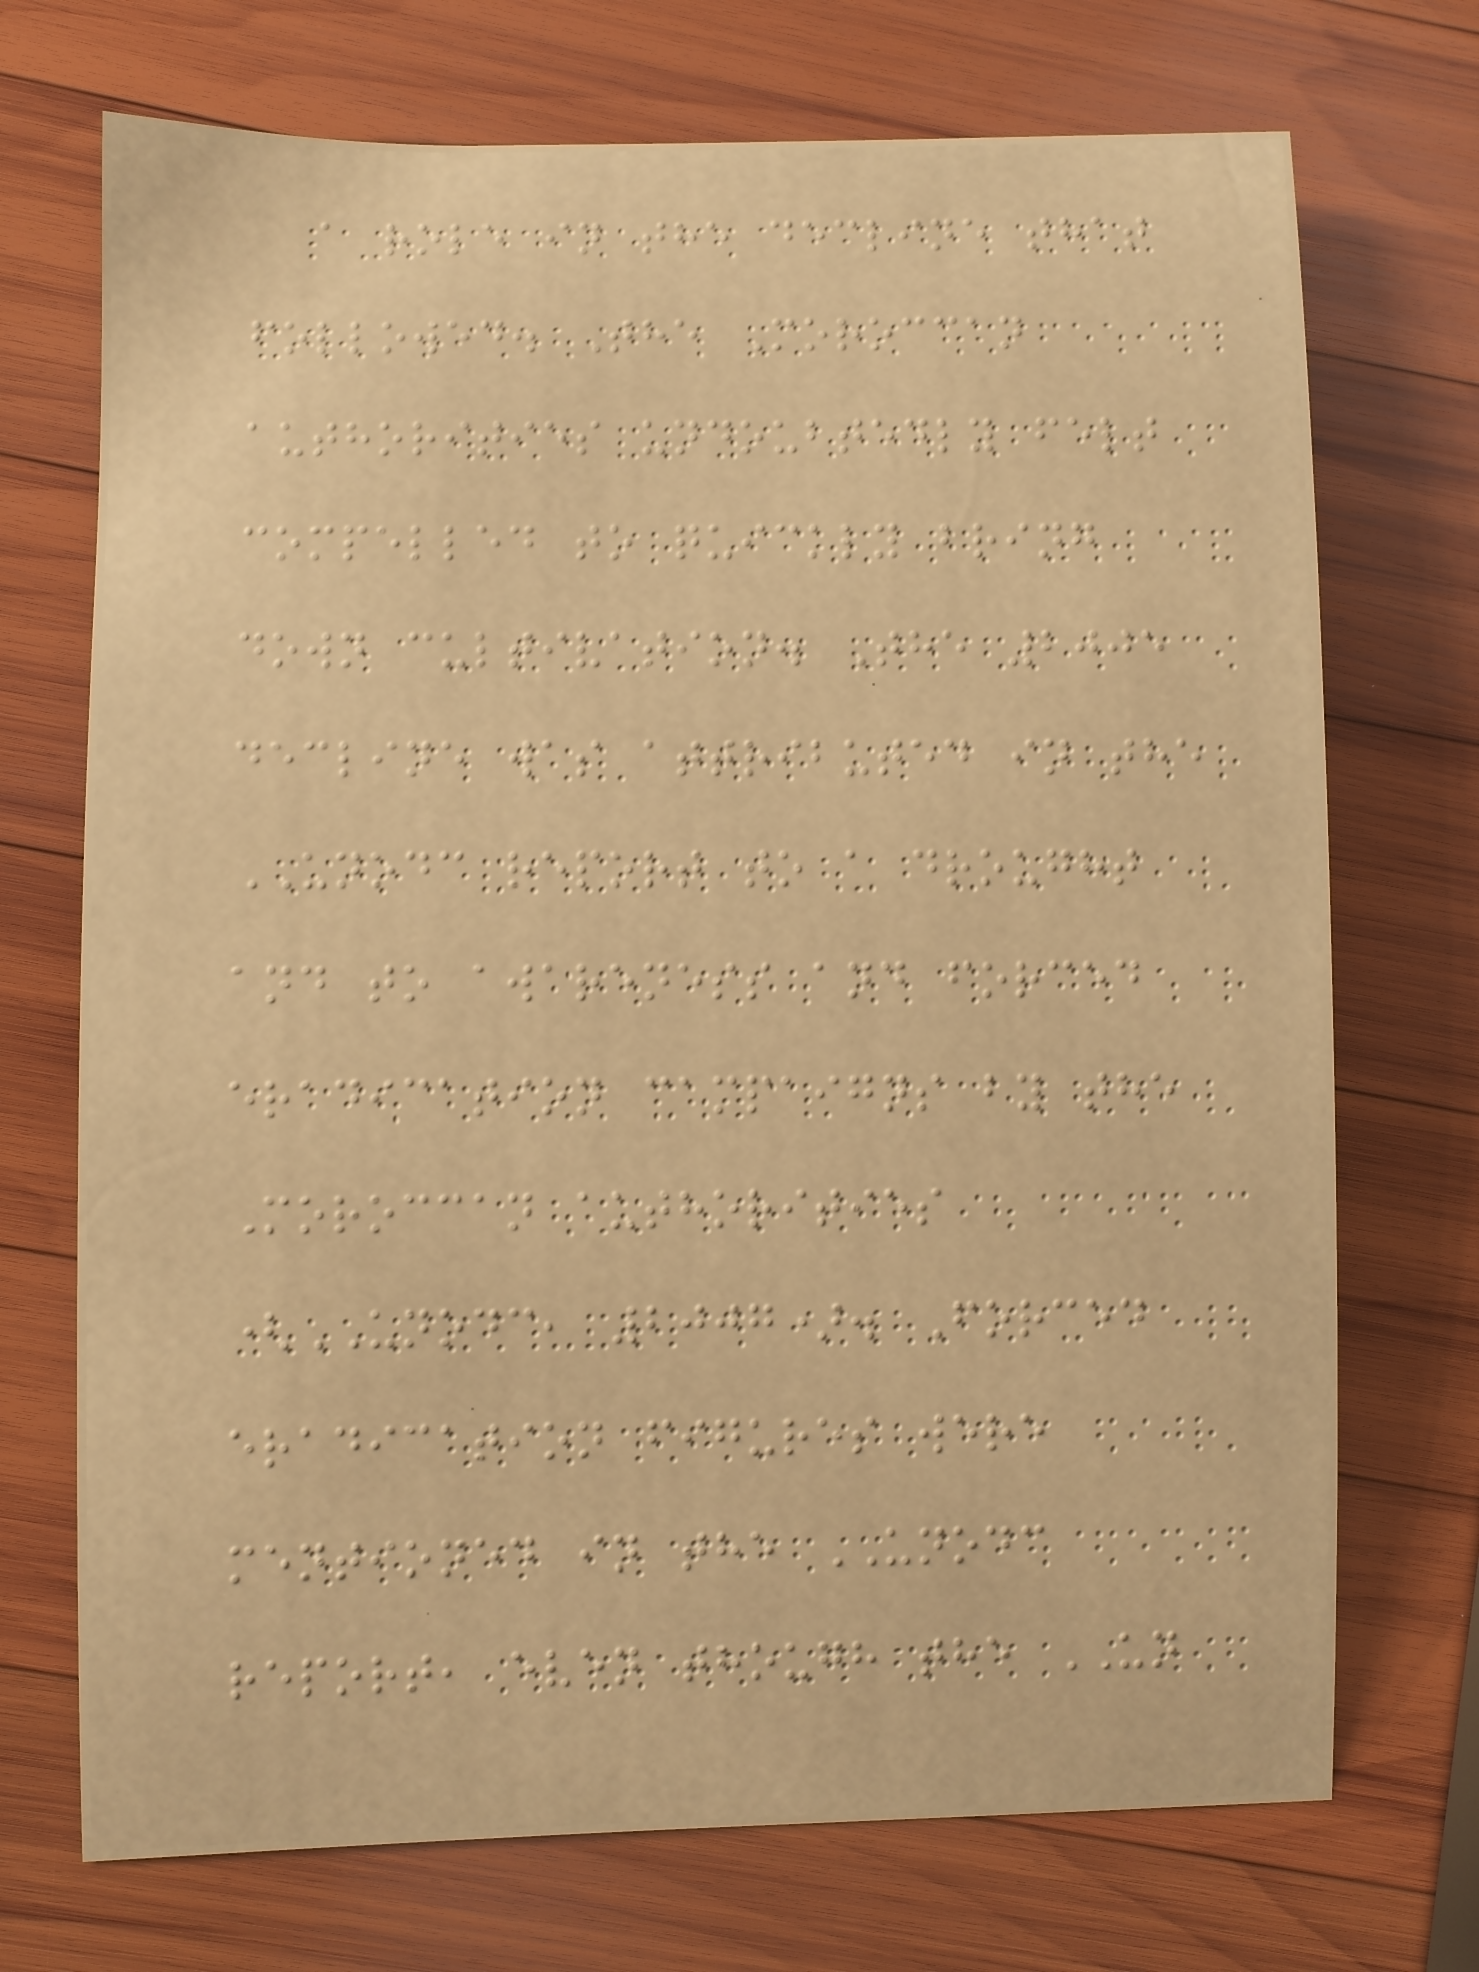a role in the decline that
followed. The Moroccan
authorities undoubtedly felt
compelled to quickly bring
down cultivation. The 2005
decline was attributed in the
UNODC report to a drought
and to awareness and forced
eradication campaigns by the
Moroccan authorities
(UNODC, 2007). Forced
eradication figures were
mentioned in the UNODC
report, even though the UN
